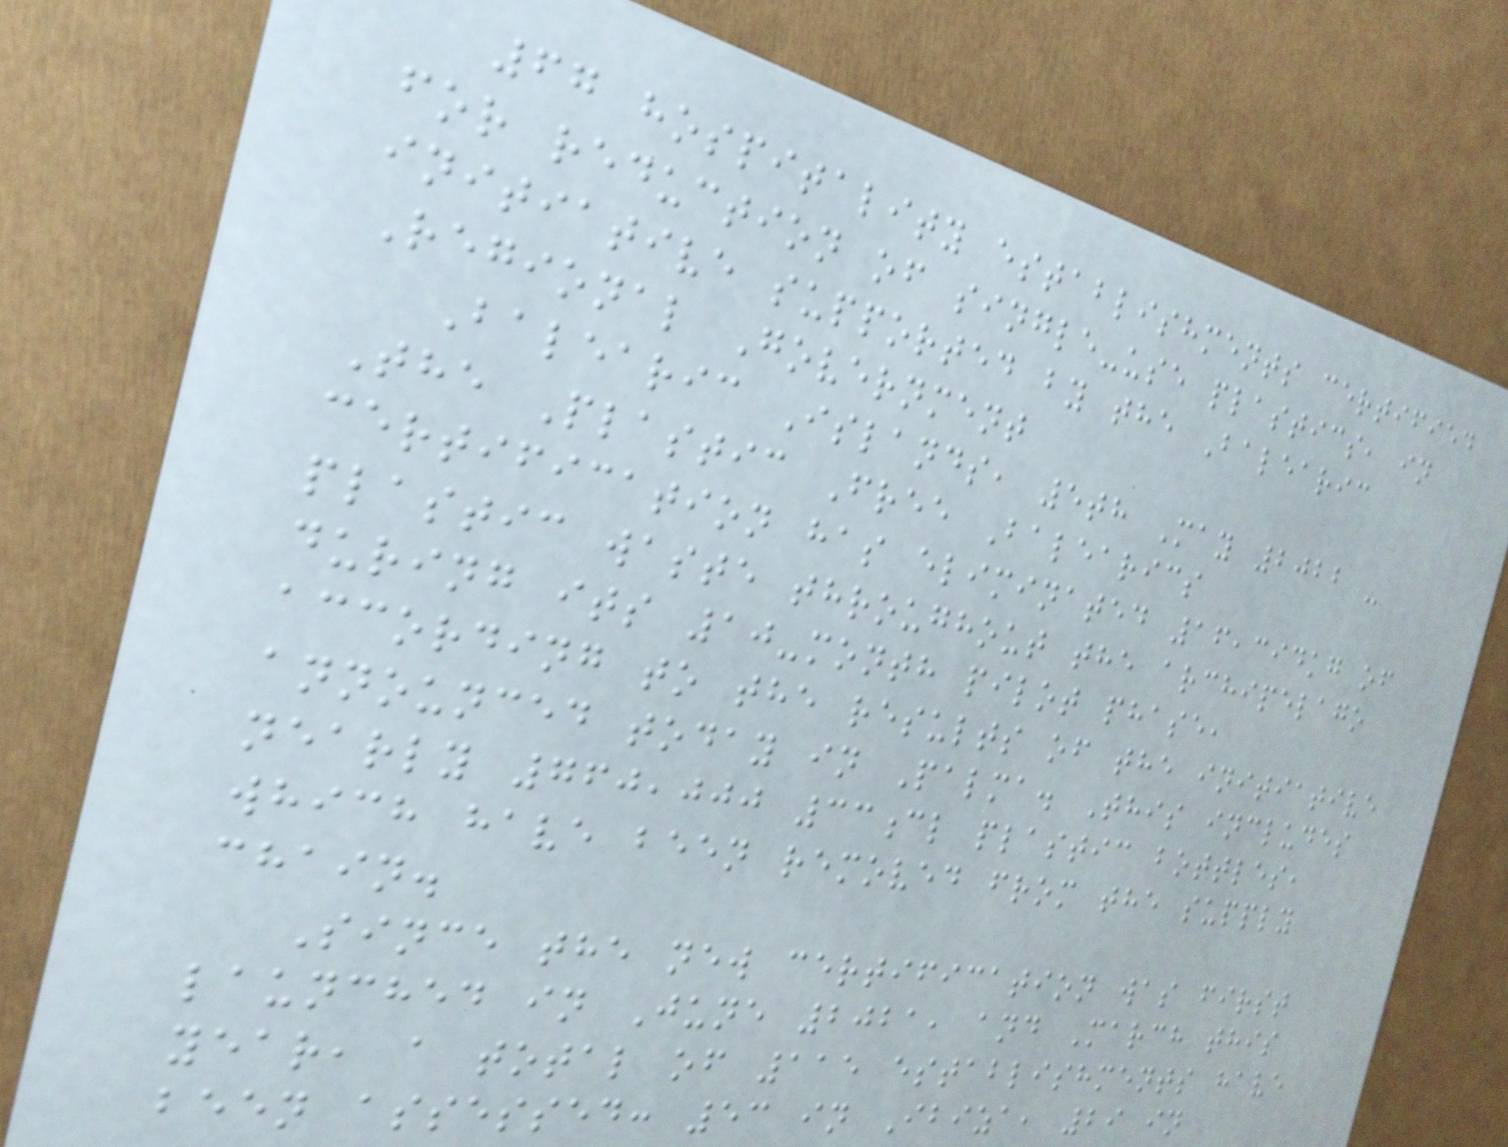67 hospitality establishments certified
for reduction of single-use plastics, in
initiative supported by the Balearic
Regional Government
Balearic Islands, 5th May 2022 -
The Plastic Free Balearics
certification has eliminated 16,394kg of
plastic waste throughout the archipelago
during its 10-month pilot phase,
according to the results of the initiative
announced today in Palma. This includes
nearly 760,000 33cl plastic bottles,
which have been removed from the supply
chain.
Since the new certification was first
launched in June 2021, and March this
year, a total of 115 establishments have
been assessed: 53 in Ibiza, 29 in
